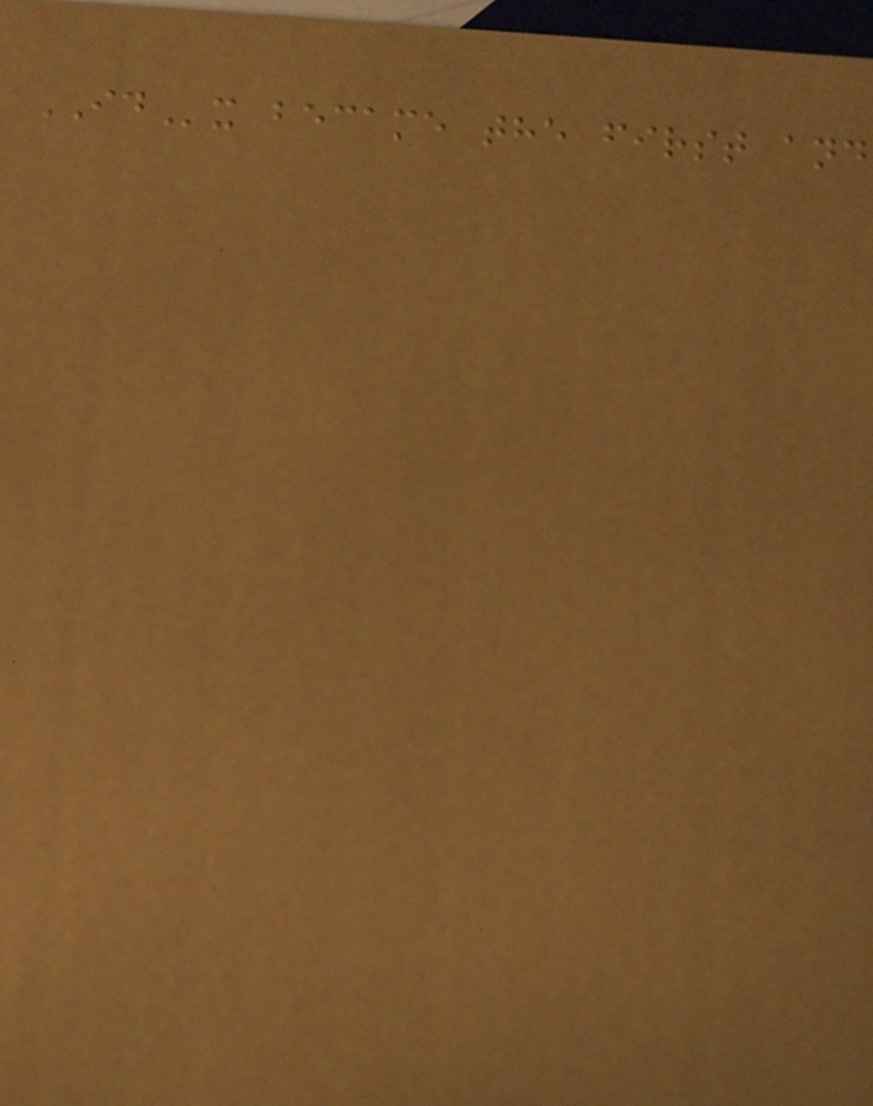IDx became the first and
